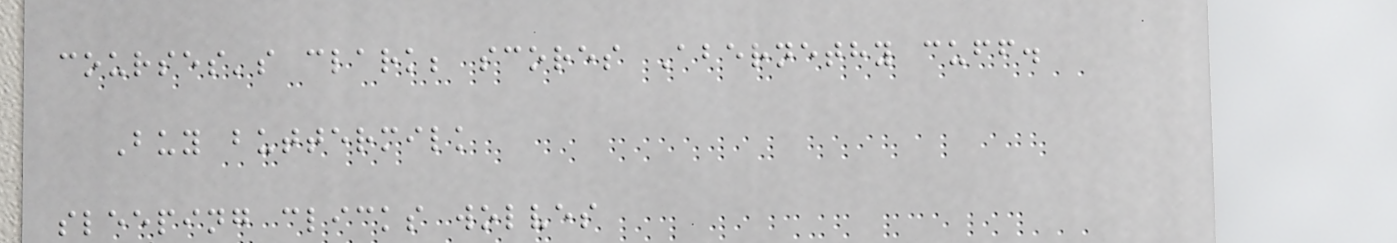courses's clark; scores Abernethy cuff.
Buy buttermilk
sleeping clicks wolves
